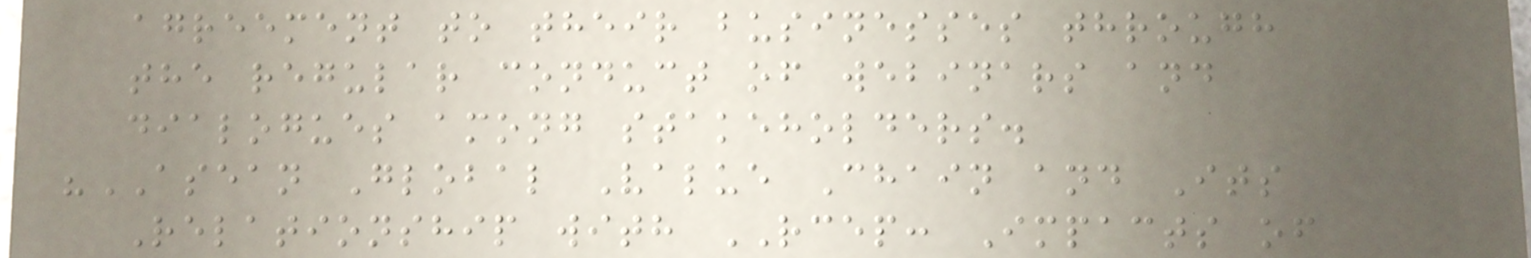agreement to their businesses through
the regular conduct of webinars and
dialogues among stakeholders.
"ASEAN Global Value Chain and Its
Relationship with RCEP: Impacts of
